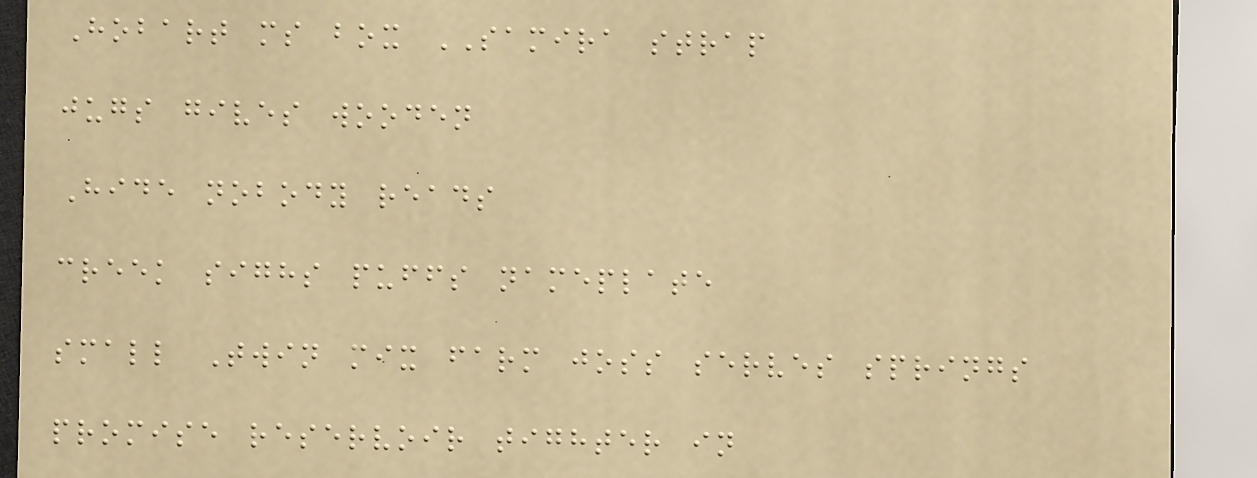Hobart ms box SAMIRA strap
jugs gives wooden
Hide nobody reads
creek sighs puffs nameplate
small Twin mix farm joss serves springs
promise reservoir tighter in
